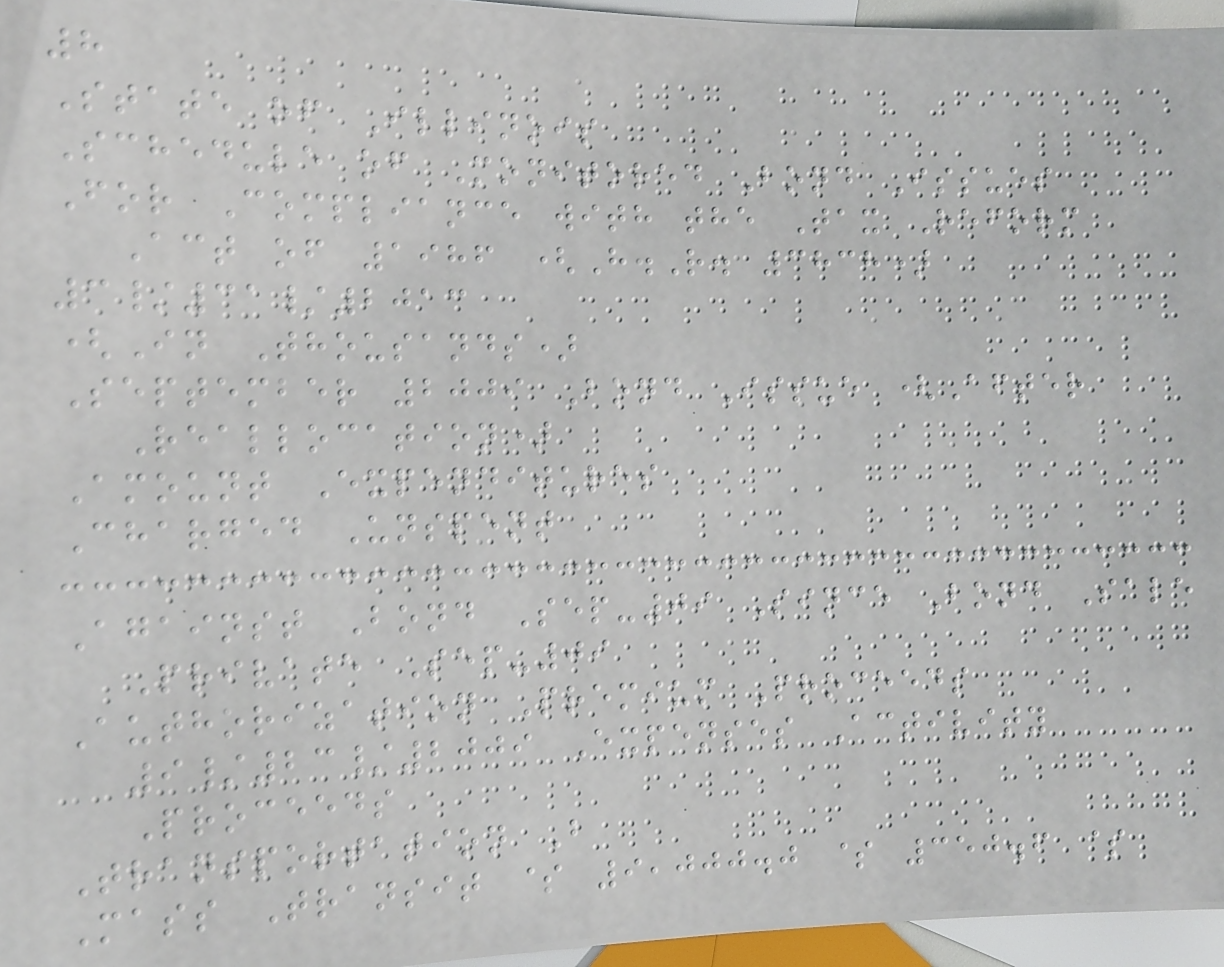8
State of Illinois
Schedule of Monitored Bond Issues
For Compliance with the Tax Reform
Act of 1986 (H.R. 3838)
3/31/2013
(In Thousands)
September 2009 Bond Issue (After
Reallocation)
Amount Expenditures
Charged Unspent
Against Bond Sep-09 Since Bond Sale
Private Sep-09
Authorization Premium Proceeds
9/23/2009 Expenses Activity
Proceeds
Transportation B
Mass Transit $ 9,000.0 $ 350.6 $
